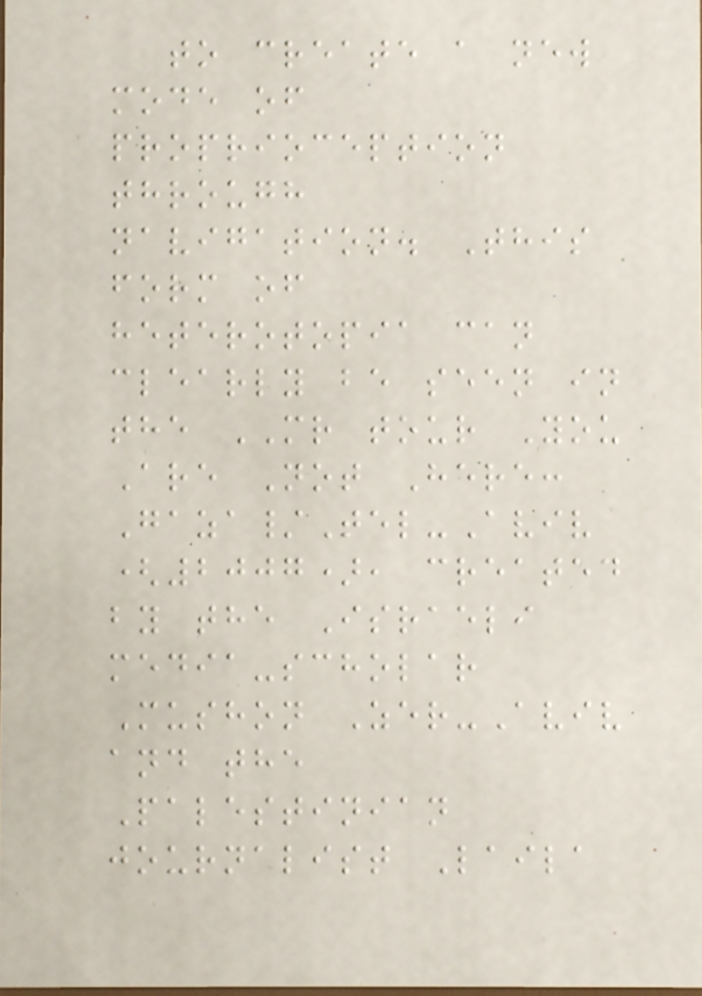to create a new
mode of
proprioception
through
navigation. This
form of
heterotopia can
clearly be seen in
the MR tour You
Are Not Here:
Gaza/Tel-Aviv
(2007), created
by the Israeli
media-scholar
Mushon Zer-Aviv
and the
Palestinian
journalist Laila
